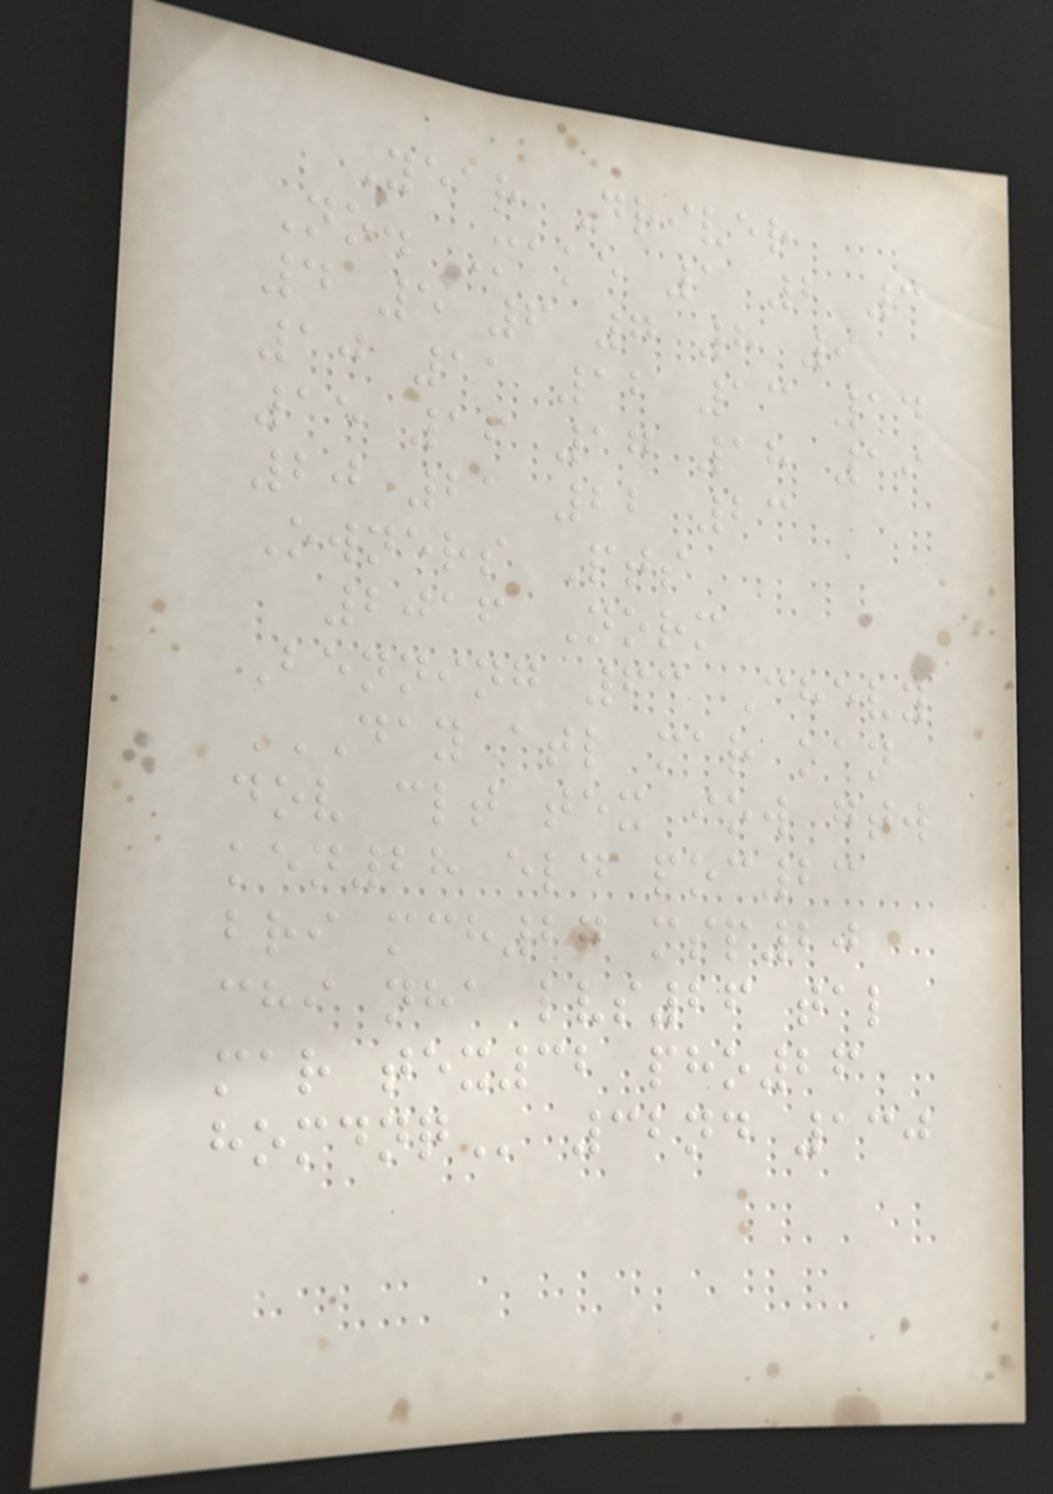Year Driver
No. Make 1 2 3
4 5 6 7 8 9
10 11 12 13 14
15 16 17 18 19
20 21 22 23
Owners Pts
2016 Norm
Benning 63 Chevy
DAY ATL MAR KAN
DOV CLT TEX IOW GTW
KEN28 ELD POC23
BRI MCH27 MSP20
CHI NHA LVS26 TAL
MAR TEX32 PHO26
HOMDNQ 32nd 130
